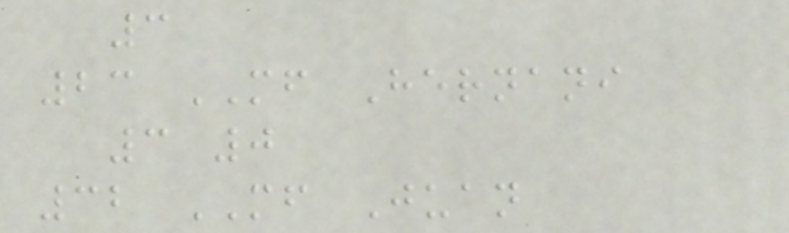3
23 MF Hernani
3 0
32 MF Juan
